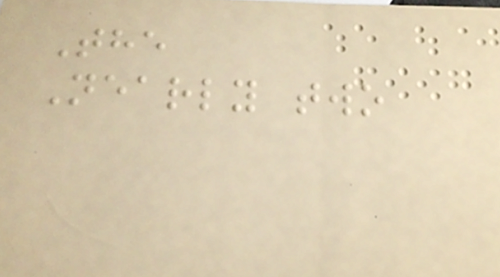The
Nearly two
